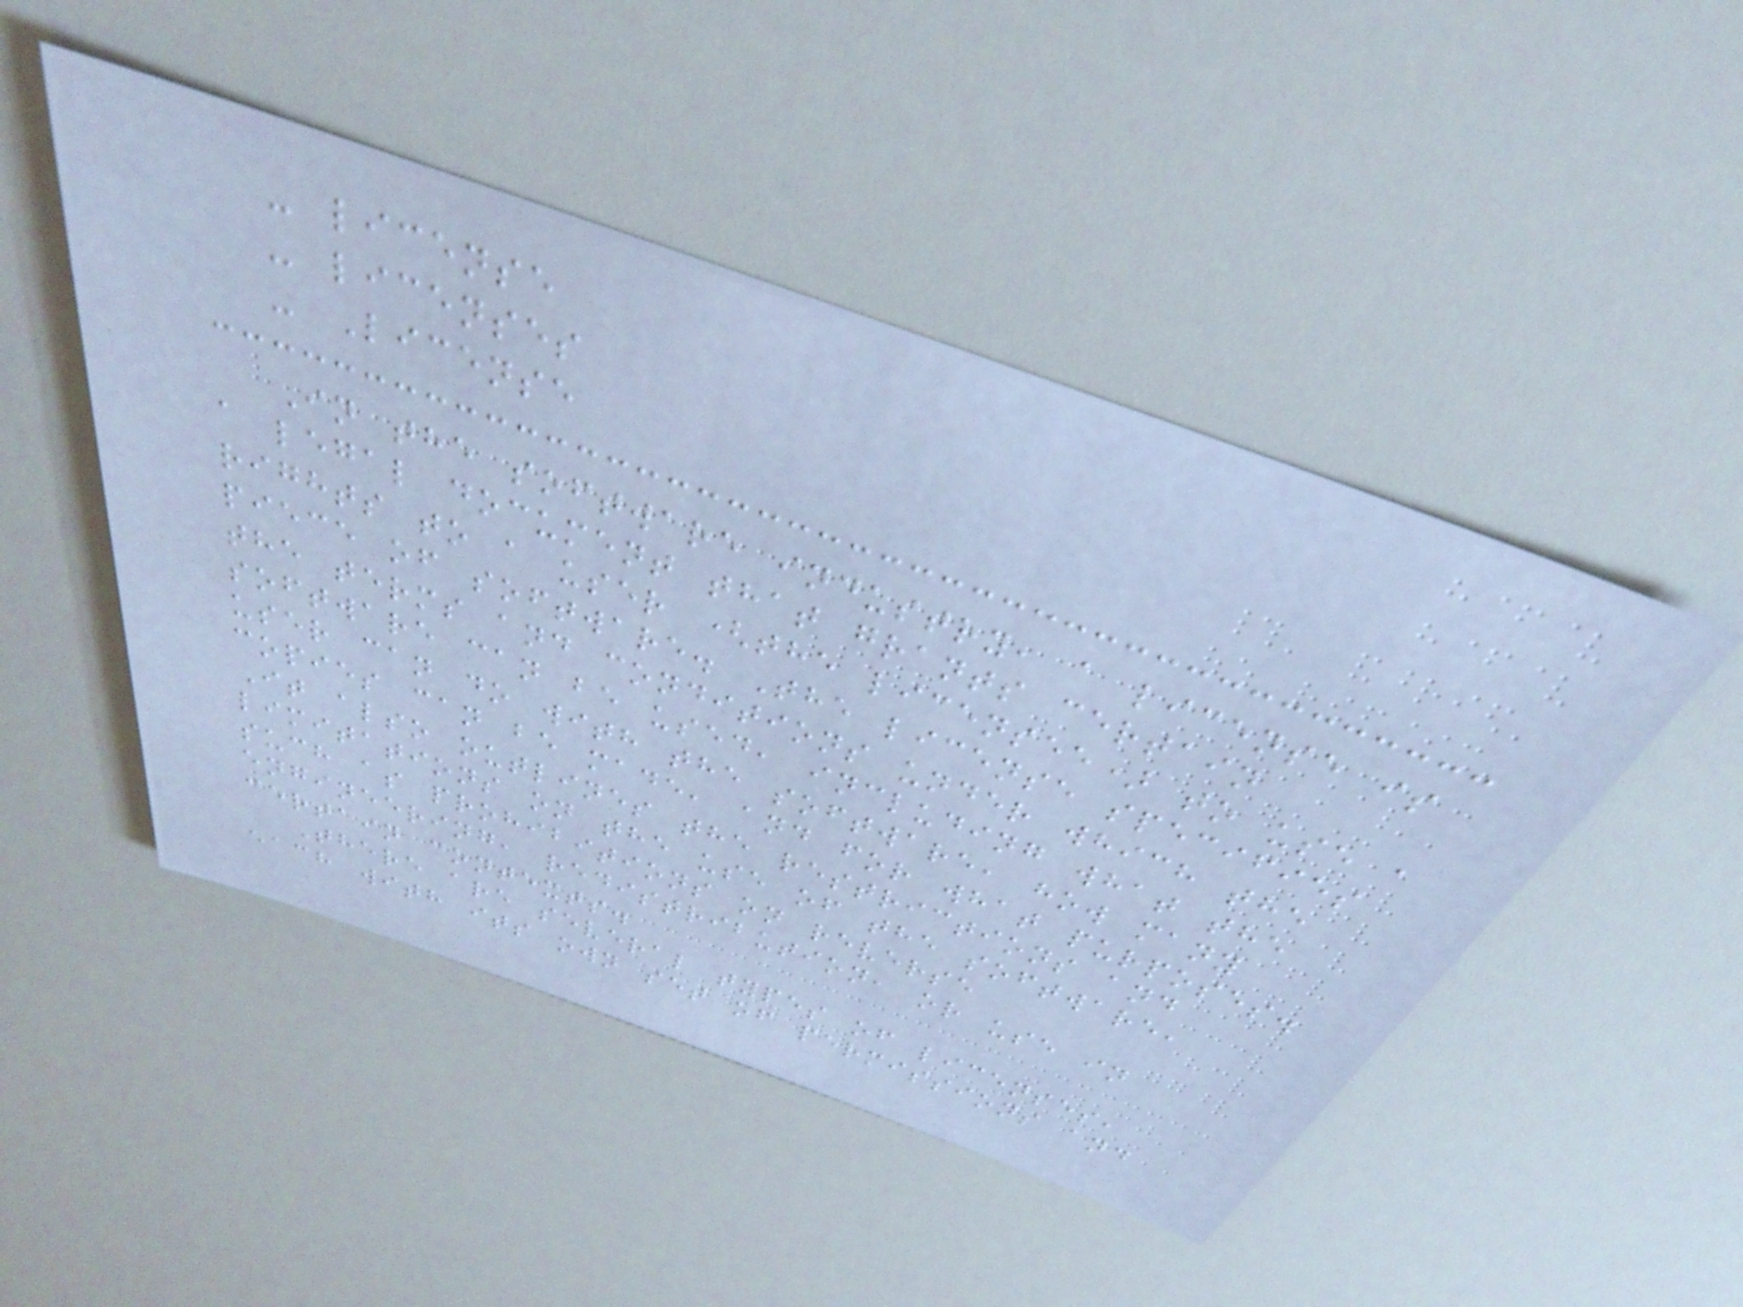- license
- licenses
- License
In the software industry, a license is
a legal document that grants certain
rights to a user (the licensee) to use a
piece of software. The license specifies
the terms and conditions under which the
software can be used, including what the
user can do with the software, how many
copies can be made, and for what purposes.
It also outlines the restrictions and
limitations on the use of the software,
such as prohibitions on reverse
engineering, redistribution, or use in
certain contexts.
There are several types of licenses,
each with its own set of permissions and
